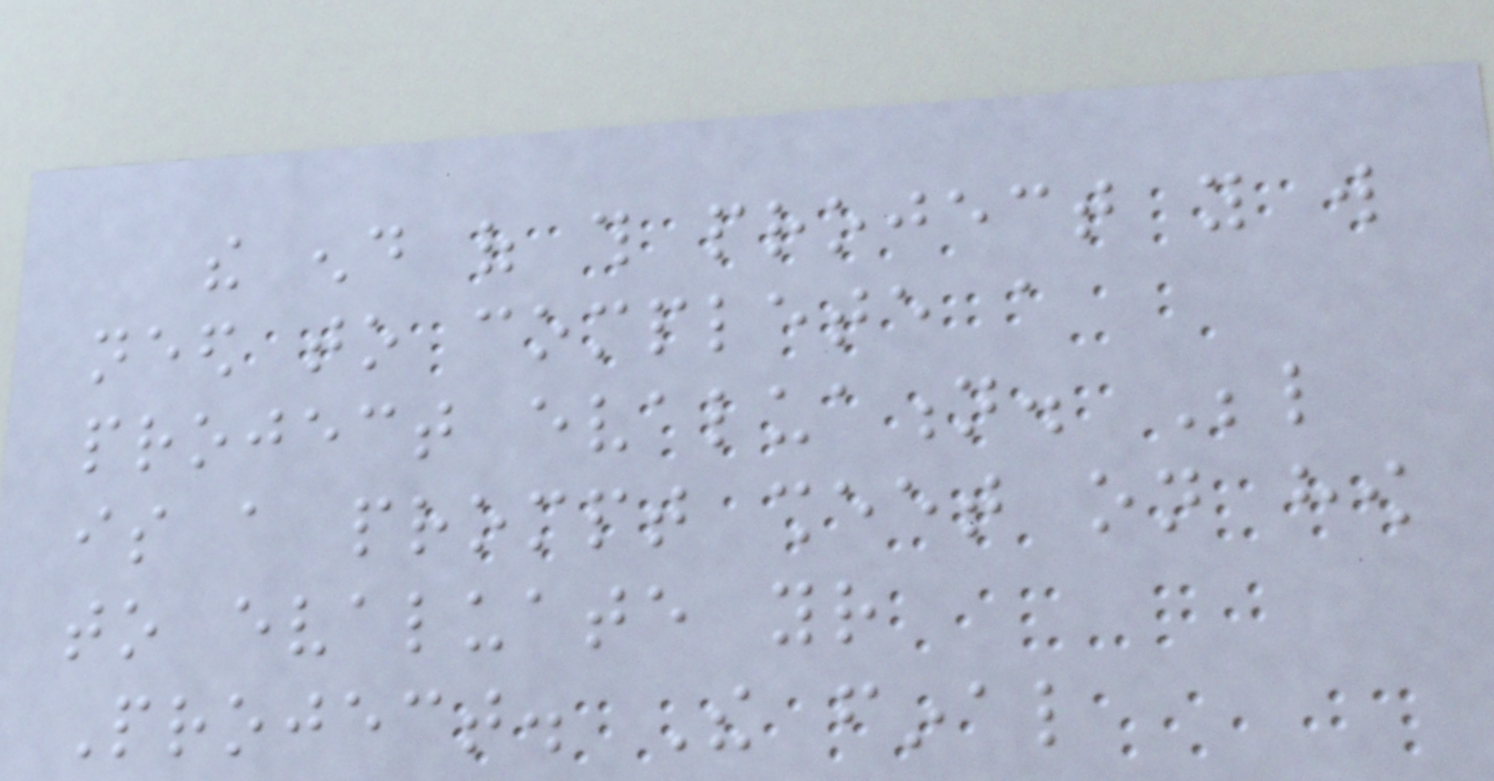the end of this project you will
need to complete a
project evaluation. Below
is a prompt sheet on how
to evaluate your
Project. The final
